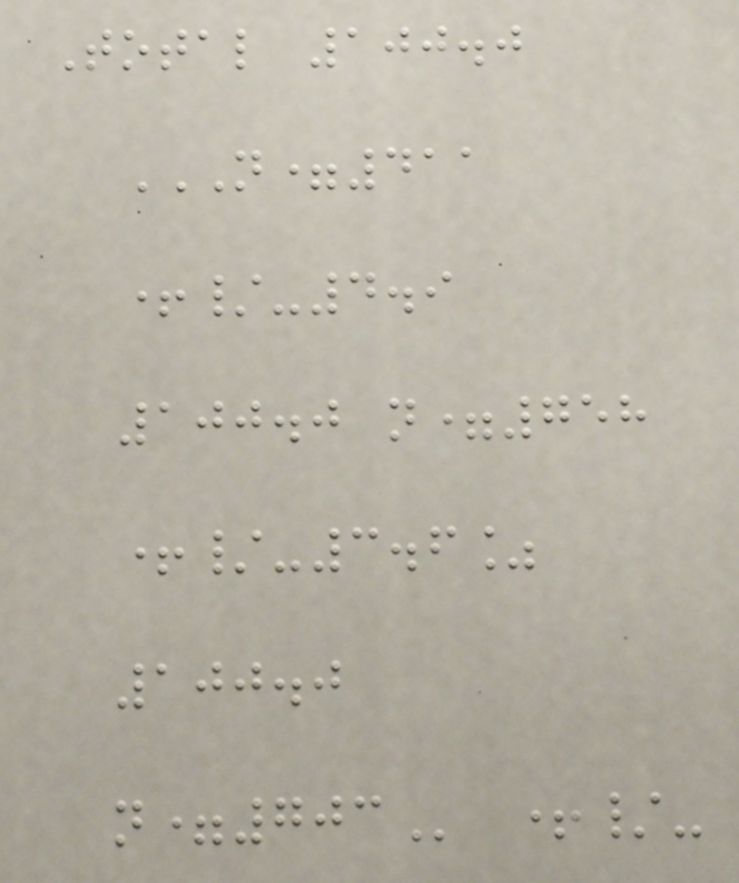Total 100.0
N=411
+/-4.9
100.0 N=758
+/-3.6%
100.0
N=703 +/-
